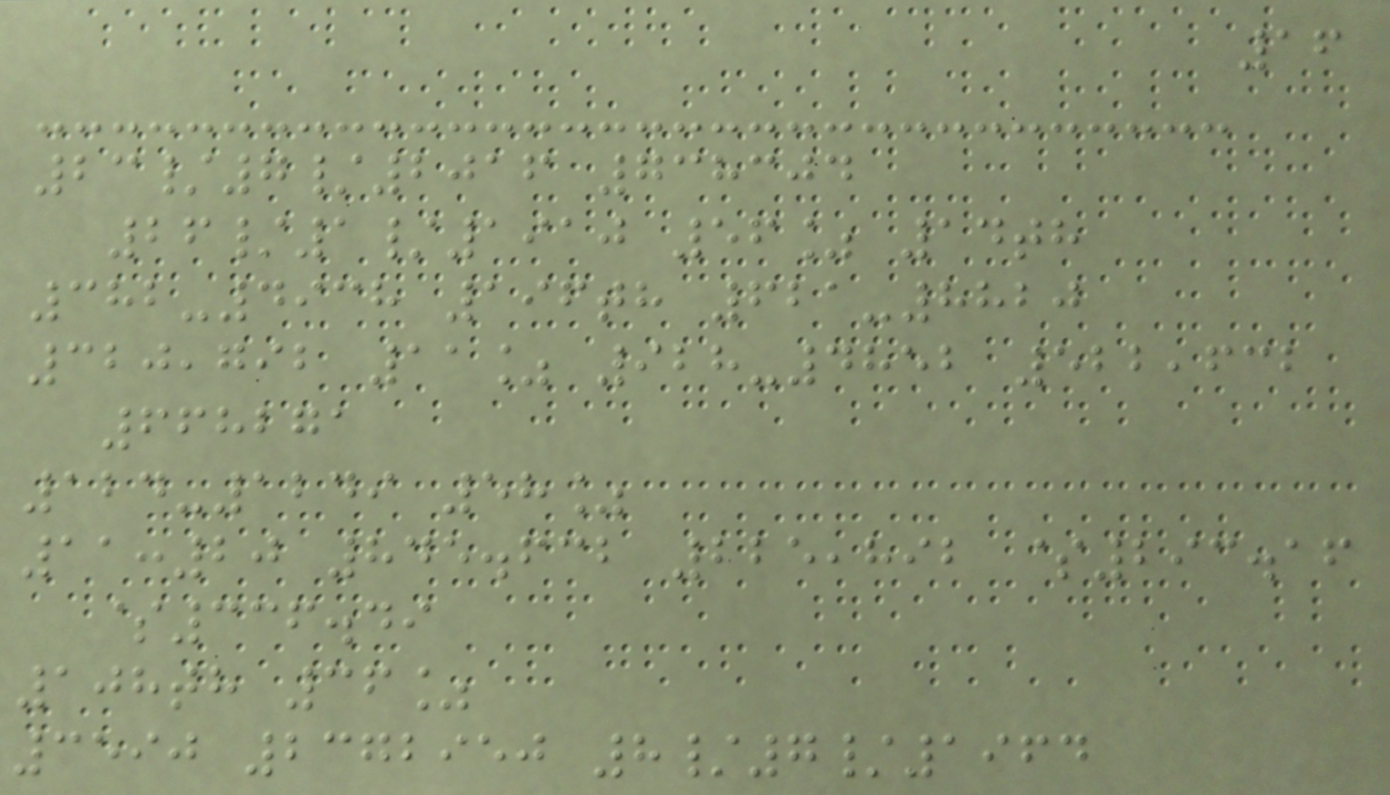16
23/7/2016 738304
26/1/1910 56% 14th
382-4938 196th 621-8820
320,792 11% 928-4852 522,632
668271
124-1249 58%
11:20 845.632 225,892 $293.16
$336.49
108th 36%
3590 2372950 8/7/1964
